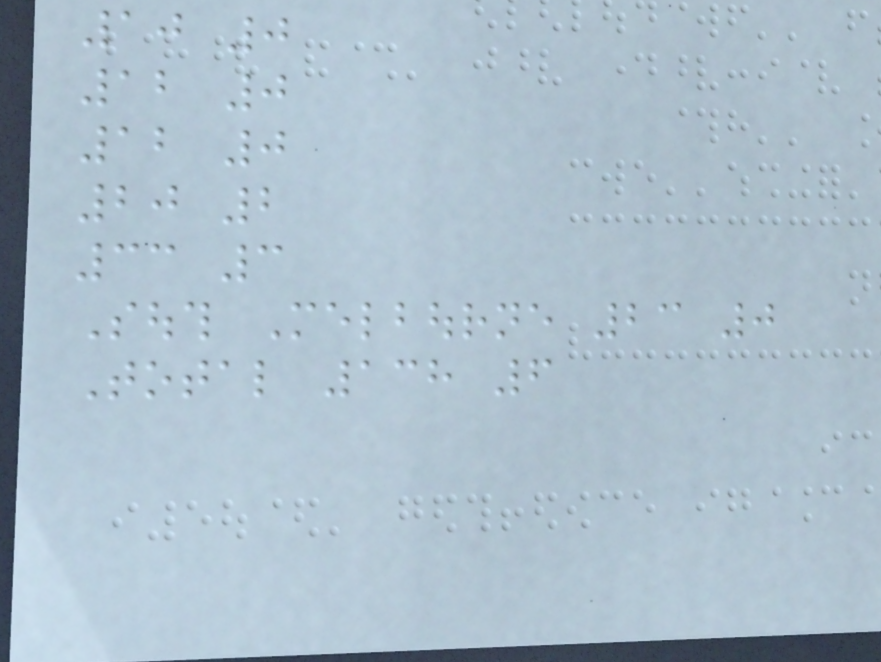10 0
12 0
12 0
20 2
33 3
South Melbourne 23 0
Total 138 6
